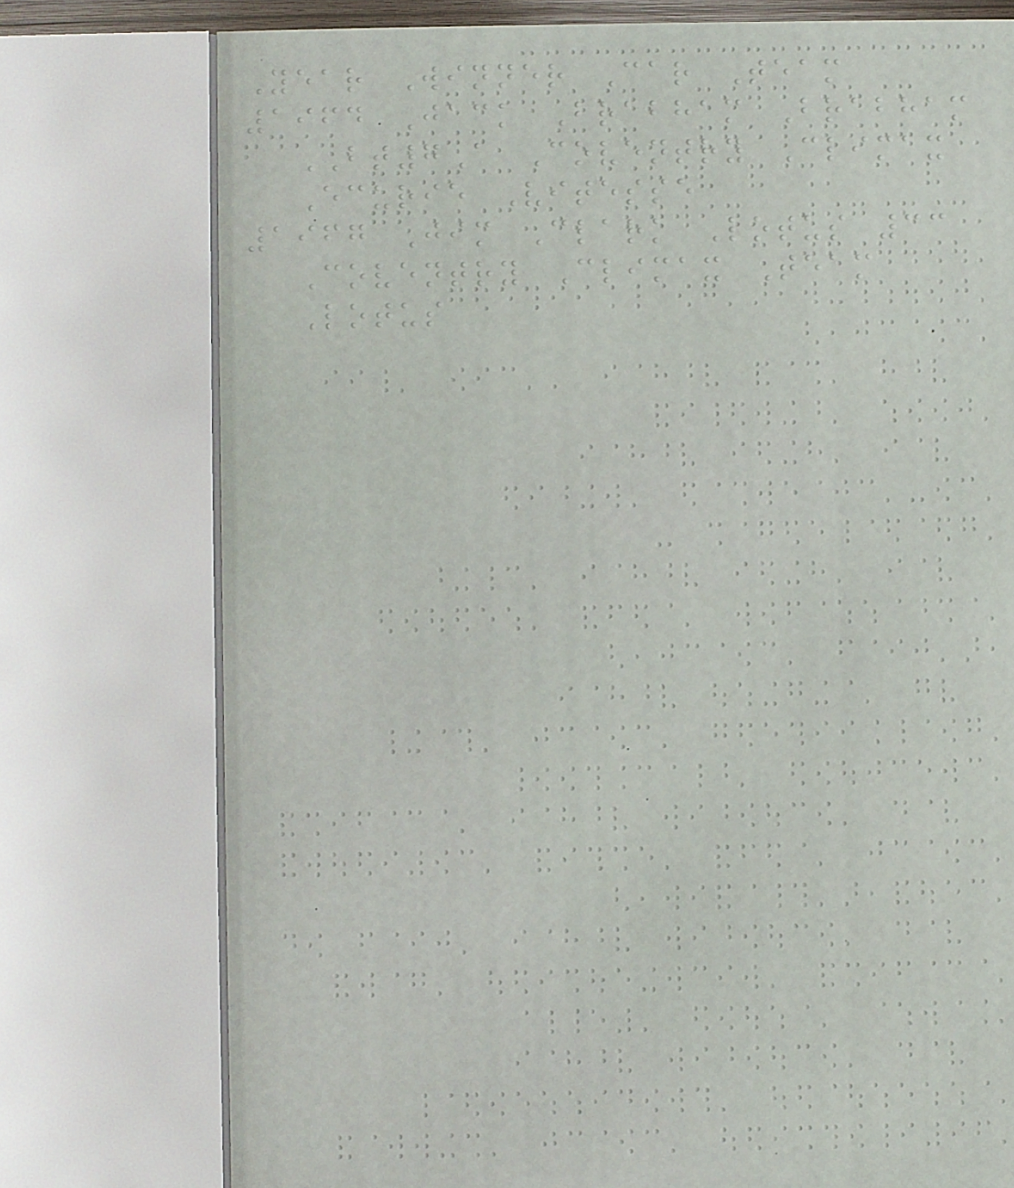Year Winner Car Team
1964 Jack Brabham Brabham
BT7A Coventry Climax
Ecurie Vitesse
1967 Jim Clark Lotus 33
Coventry Climax Team
Lotus
